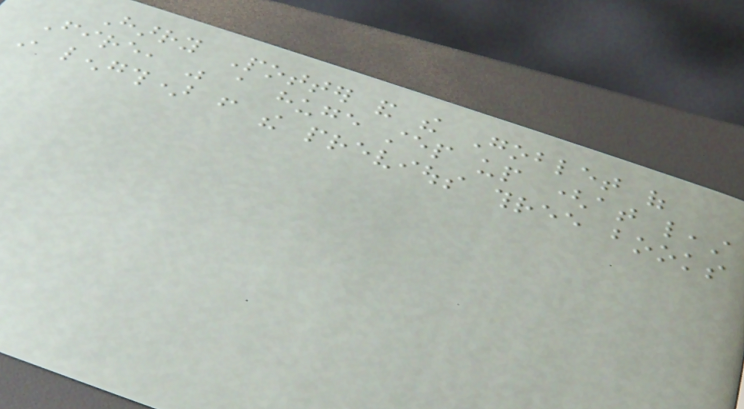Harry Potter and the Goblet of
Fire, was a huge step up (at least
in length) from the previous three books
